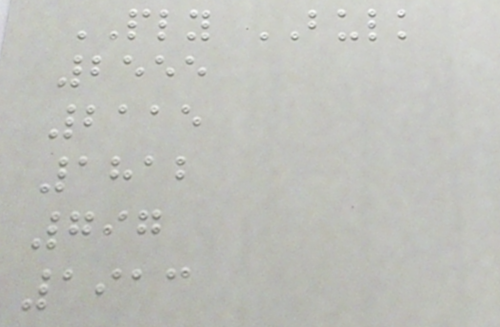PLY BULK
2555
2115
1812
797
1913
